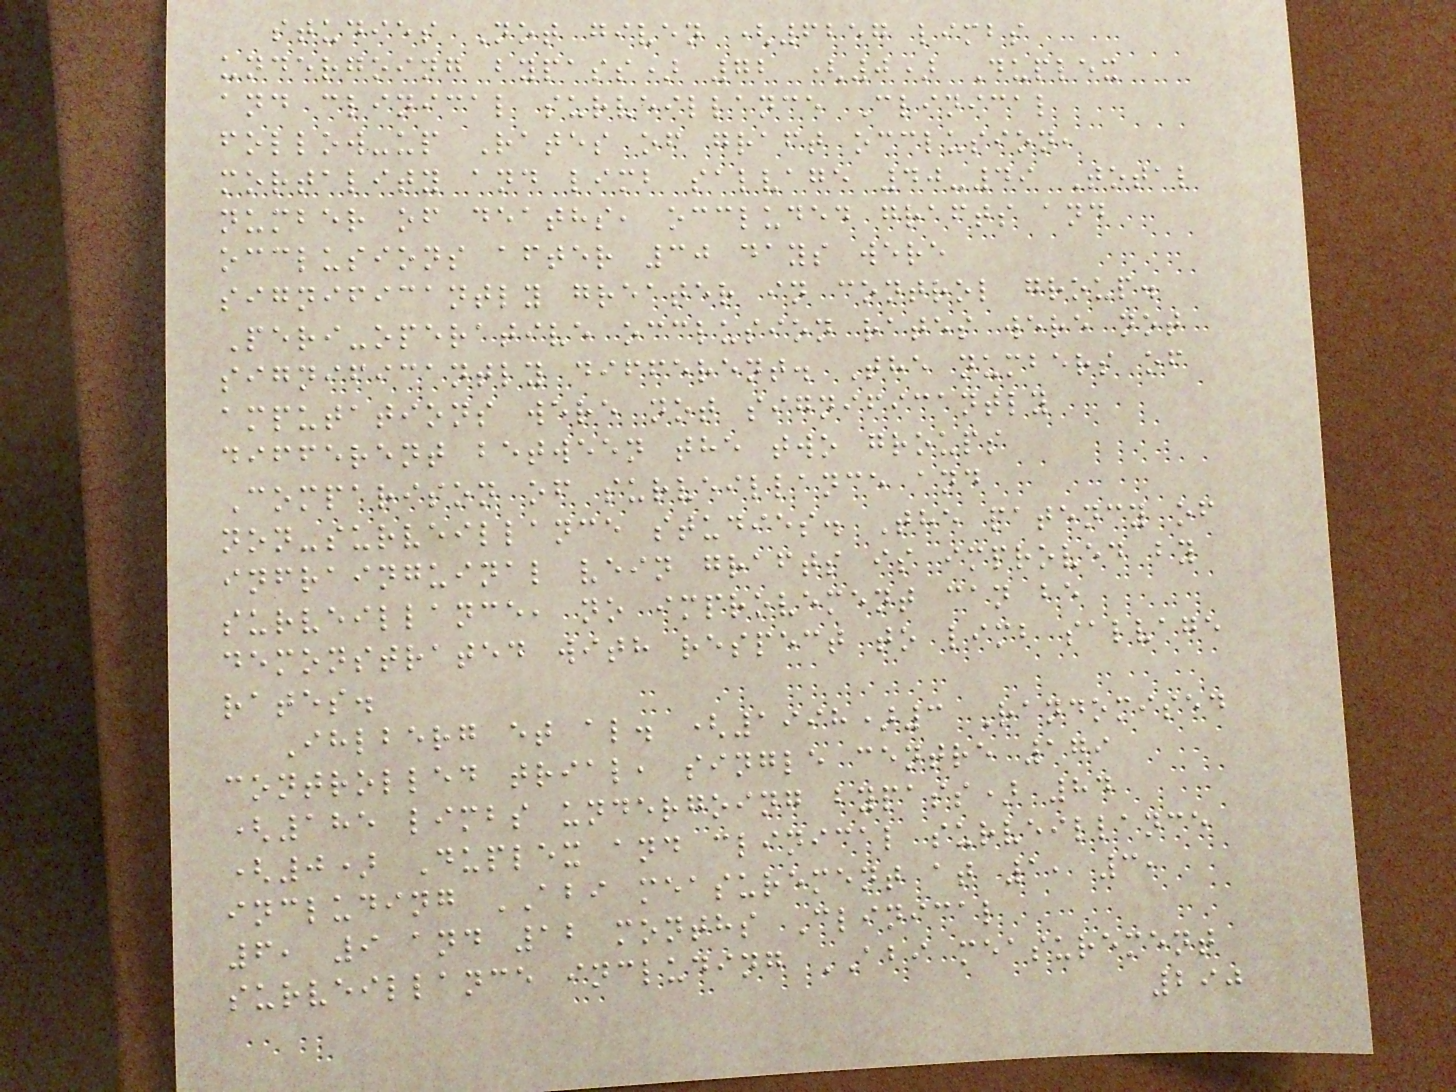studies Not given (6257 limbs
undergoing bypass) 72 (0) Duplex
and clinical surveillance Clinical
follow-up Rates of graft occlusion,
mortality and limb salvage 40-49 Total
number of deaths, occluded grafts and
occlusions after 30 days were
significantly greater in control group.
Peri-operative occlusion rates were not
significantly different. The numbers of
amputations were not significantly
different between the two groups
Comparison of surveillance and
non-surveillance studies. The patency of
infrainguinal vein grafts is improved by
surveillance, no improvement can be
demonstrated with respect to limb salvage
rates.
Ihlberg et al. (1998)3 Randomised
controlled trial, single centre 179
(185 limbs undergoing bypass) 84
(0) Duplex and clinical surveillance
including ABI measurement at 1, 3,
6, 9 and 12 months Clinical
surveillance including ABI measurement
290
